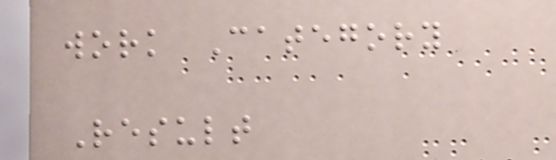work Category
Result
